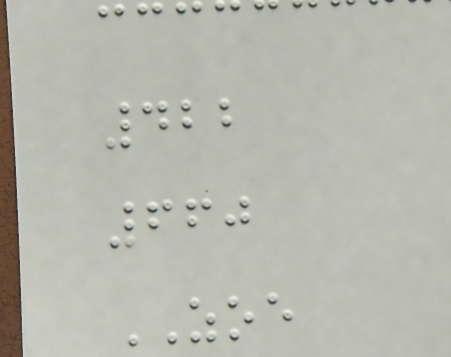422
660
ZOE
